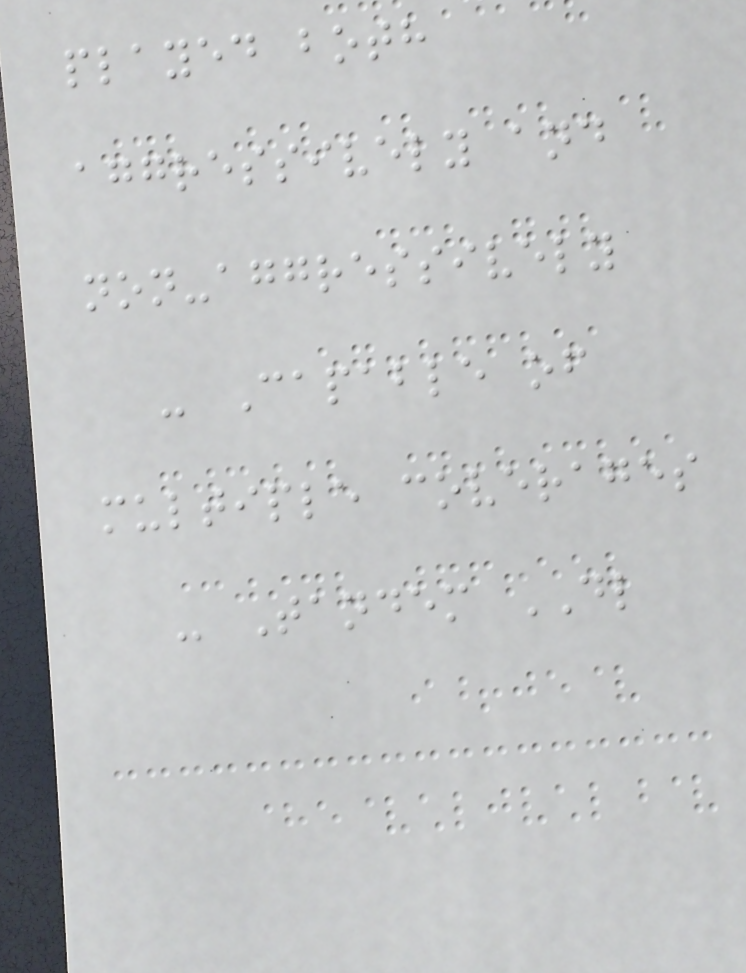played both
aggressively and
non-aggressively
- Capable of
multiple coverages
- Tandem DL
